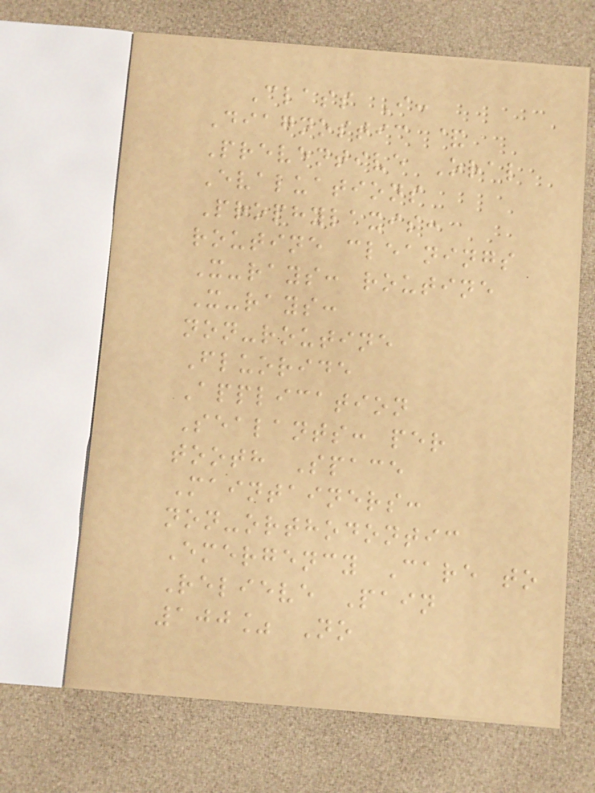Class I:
Diagnostic &
Preventive Oral
Evaluations
Prophylaxis:
routine cleanings
X-rays: routine
X-rays:
non-routine
Fluoride
Application
Sealants: per
tooth Space
Maintainers:
non-orthodontic
Emergency Care to
Relieve Pain
100% No
